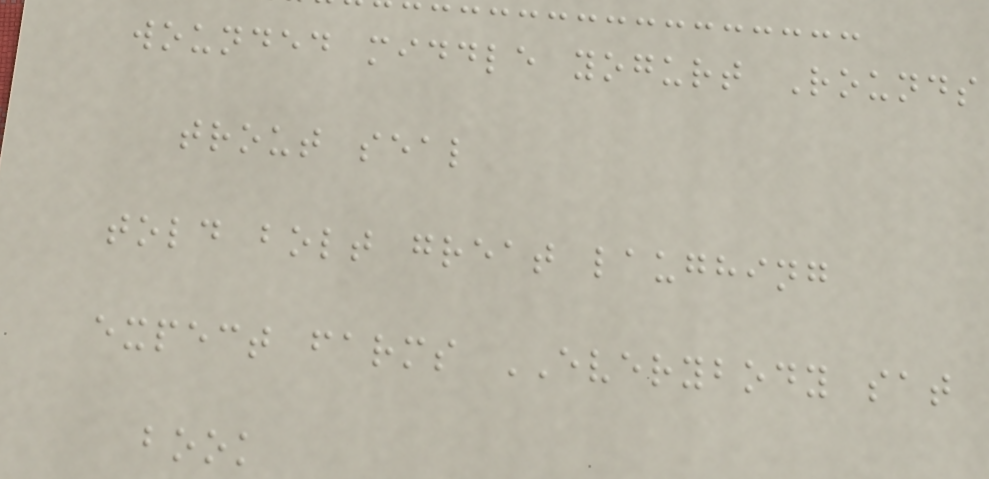wounded middle yogurt Rounds
trout seal
told bolt great laughing
expect farms EVERYBODY sat
book
